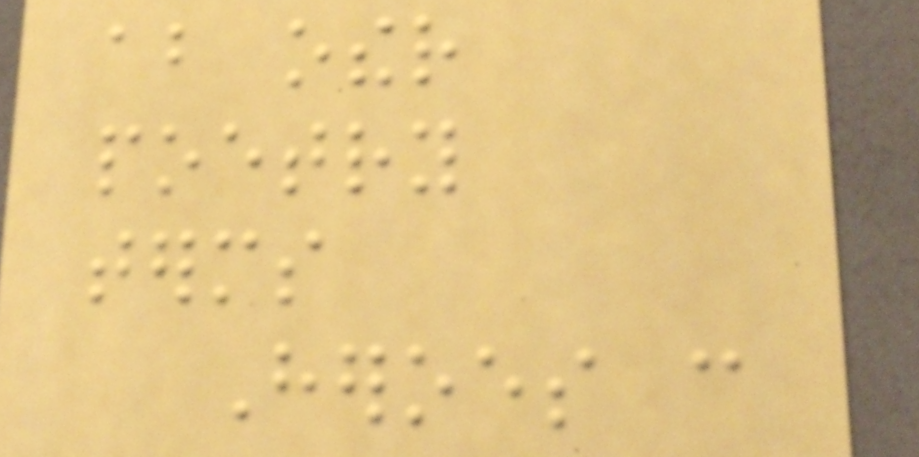about other
poetry
terms
Heroes can
